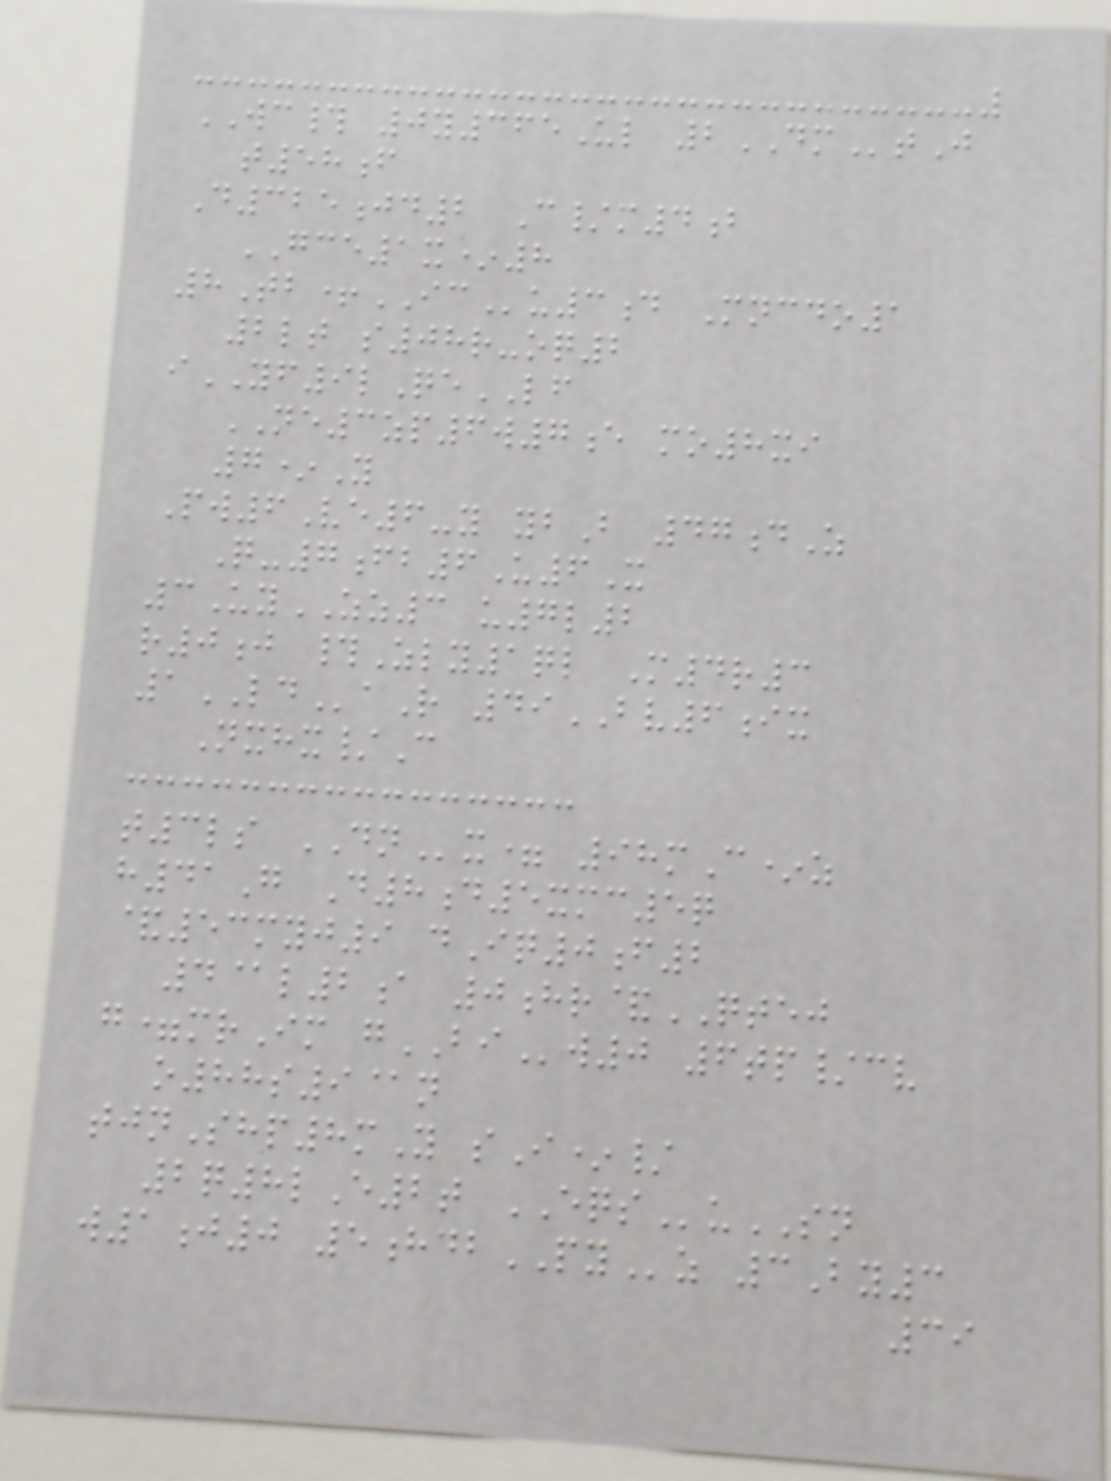WC# 0y365Ul 2DMtJ
t58f
D325jd2 C/m4b
GCE1x*8
8Tb+ICu3d Mncdo1
2lt s08r-oq2
iYF9lQeLF
NE3zp6w7e mo8xi
7*Y
Pw6Ve6-y ybB 47dZ
Q-7fb6U6X
3UyZZ3 u7l2
r0j #Zly1ql M4r3
1LDaR 49BV6ix
Nxhx/C
t3ls DNx= 98mC*z
h41G D8d5xmc5q
&53myj9 dIq0f2
4@l2a 0hr&QTEJ
g=mrIm gBIw0 6tp/cv
o88s9@n
tjnShp8mY sI*/
2q8lE2t EQSuSN
w1j0 5hdbPYz 3By3
39
